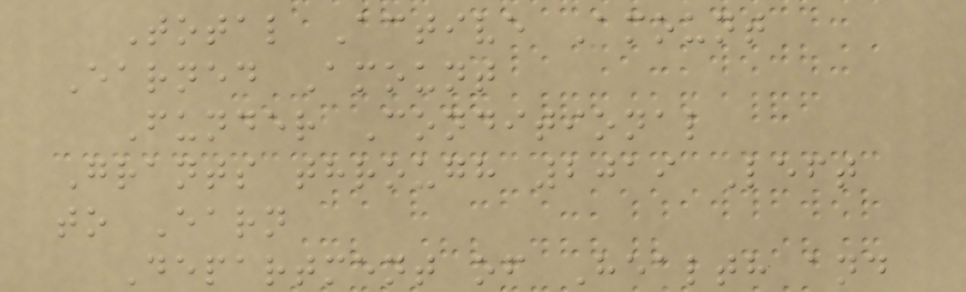Total Active Amount
Earned Amount
Funder Conditional
Grants through 2019 Left
to Earn
Department of Health and
